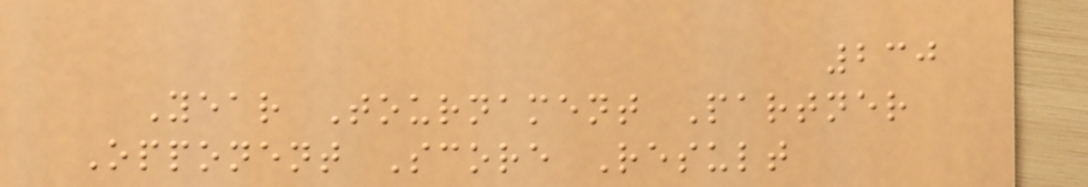230
Year Tournament Partner
Opponent Score Result
